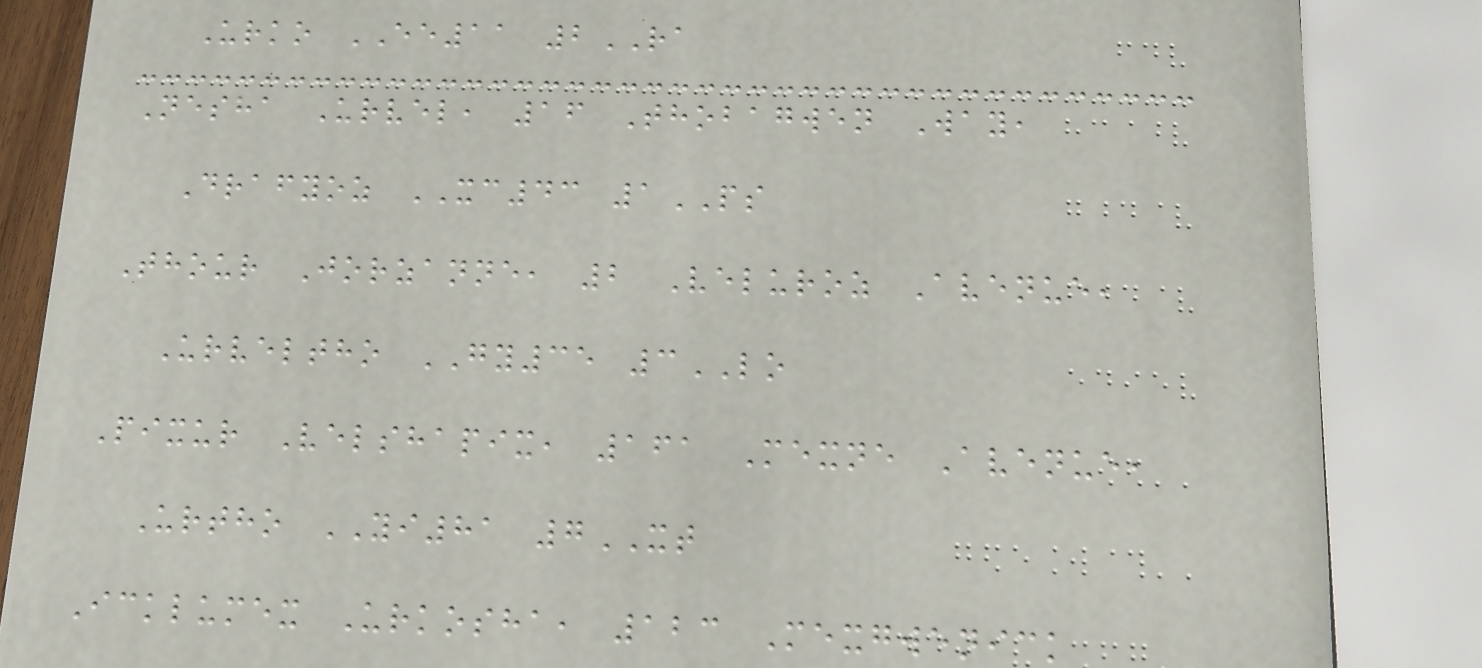Urko EE11 2RA
Nesha Urvel, 16 Thobagwen Way,
Drafyoz XC43 1PS
Thour Jorzanne, 2 Veluroz Avenue,
Urveltho GY35 3LO
Pixur Velshapix, 161 Mexne Avenue,
Urtho YI81 7XT
Icklumex Urkosha, 123 Mexgwenick
